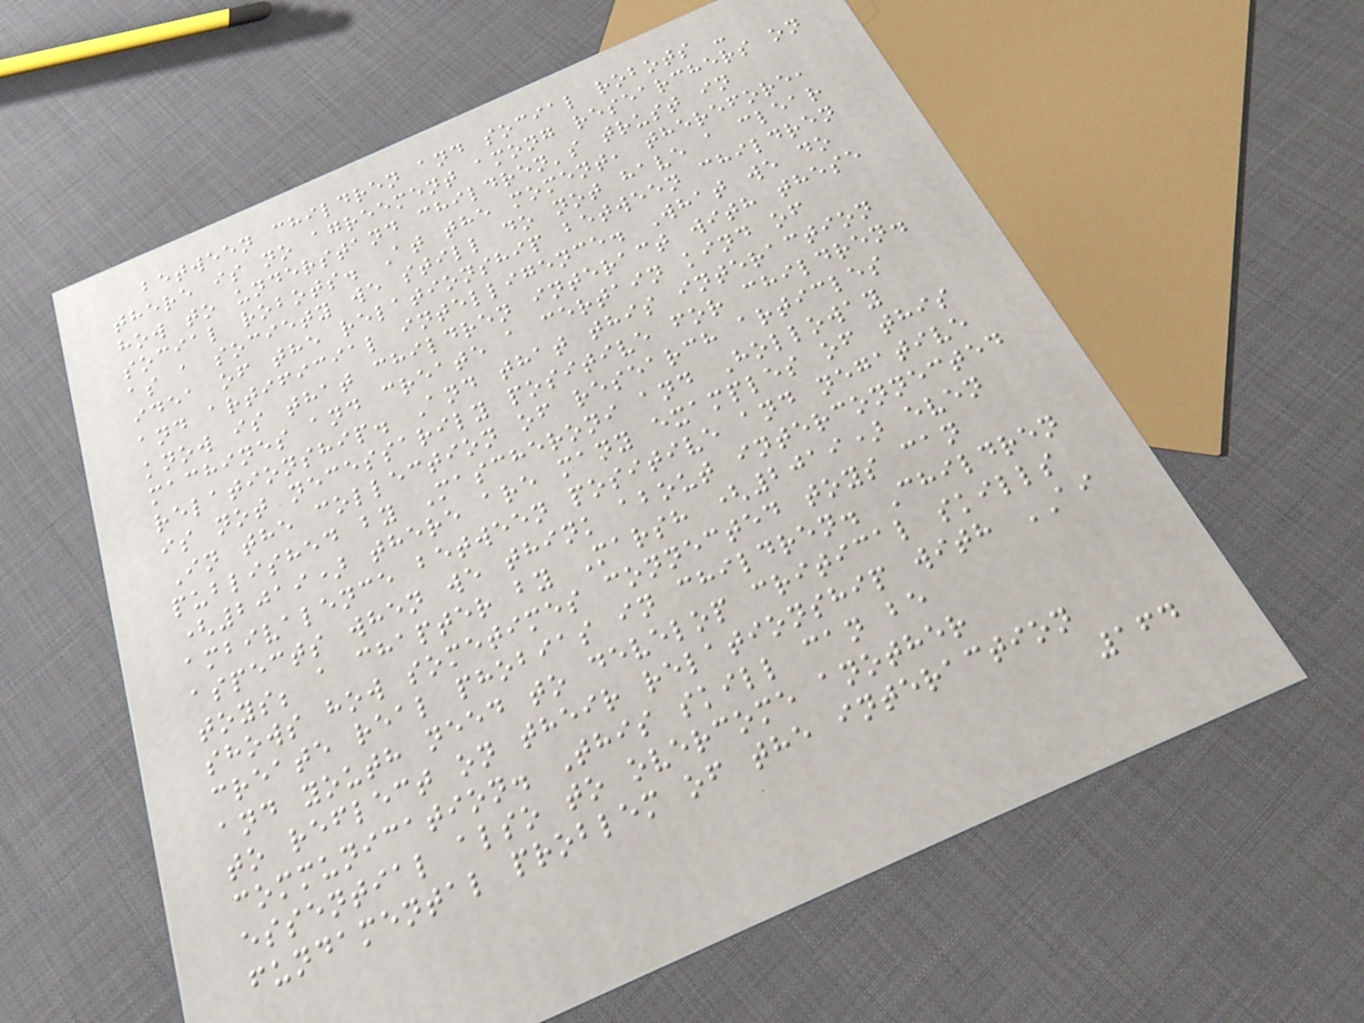between children and social robots -
there is no agreement among researchers on
how to understand children's trust in
social robots. At the moment, therefore,
as a society we still do not have a clear
idea of the relationship between children
and artificial intelligence. What we do
know is that children interact with these
machines and create a certain kind of
relationship. And that this interaction
is not necessarily positive for children.
In the collection of research articles
published by Mascheroni and Holloway
(2019) there are many examples of this
ambivalence between positive and negative
aspects when we think about interconnected
toys; a chapter by Marsh (2019) even
shows how sometimes connected toys can
create real phobias in children. Children
and youth need to develop critical skills
to reflect on their relationship with AI
communication. This skill can be
essential also to overcome another
fundamental problem of the interaction
164
